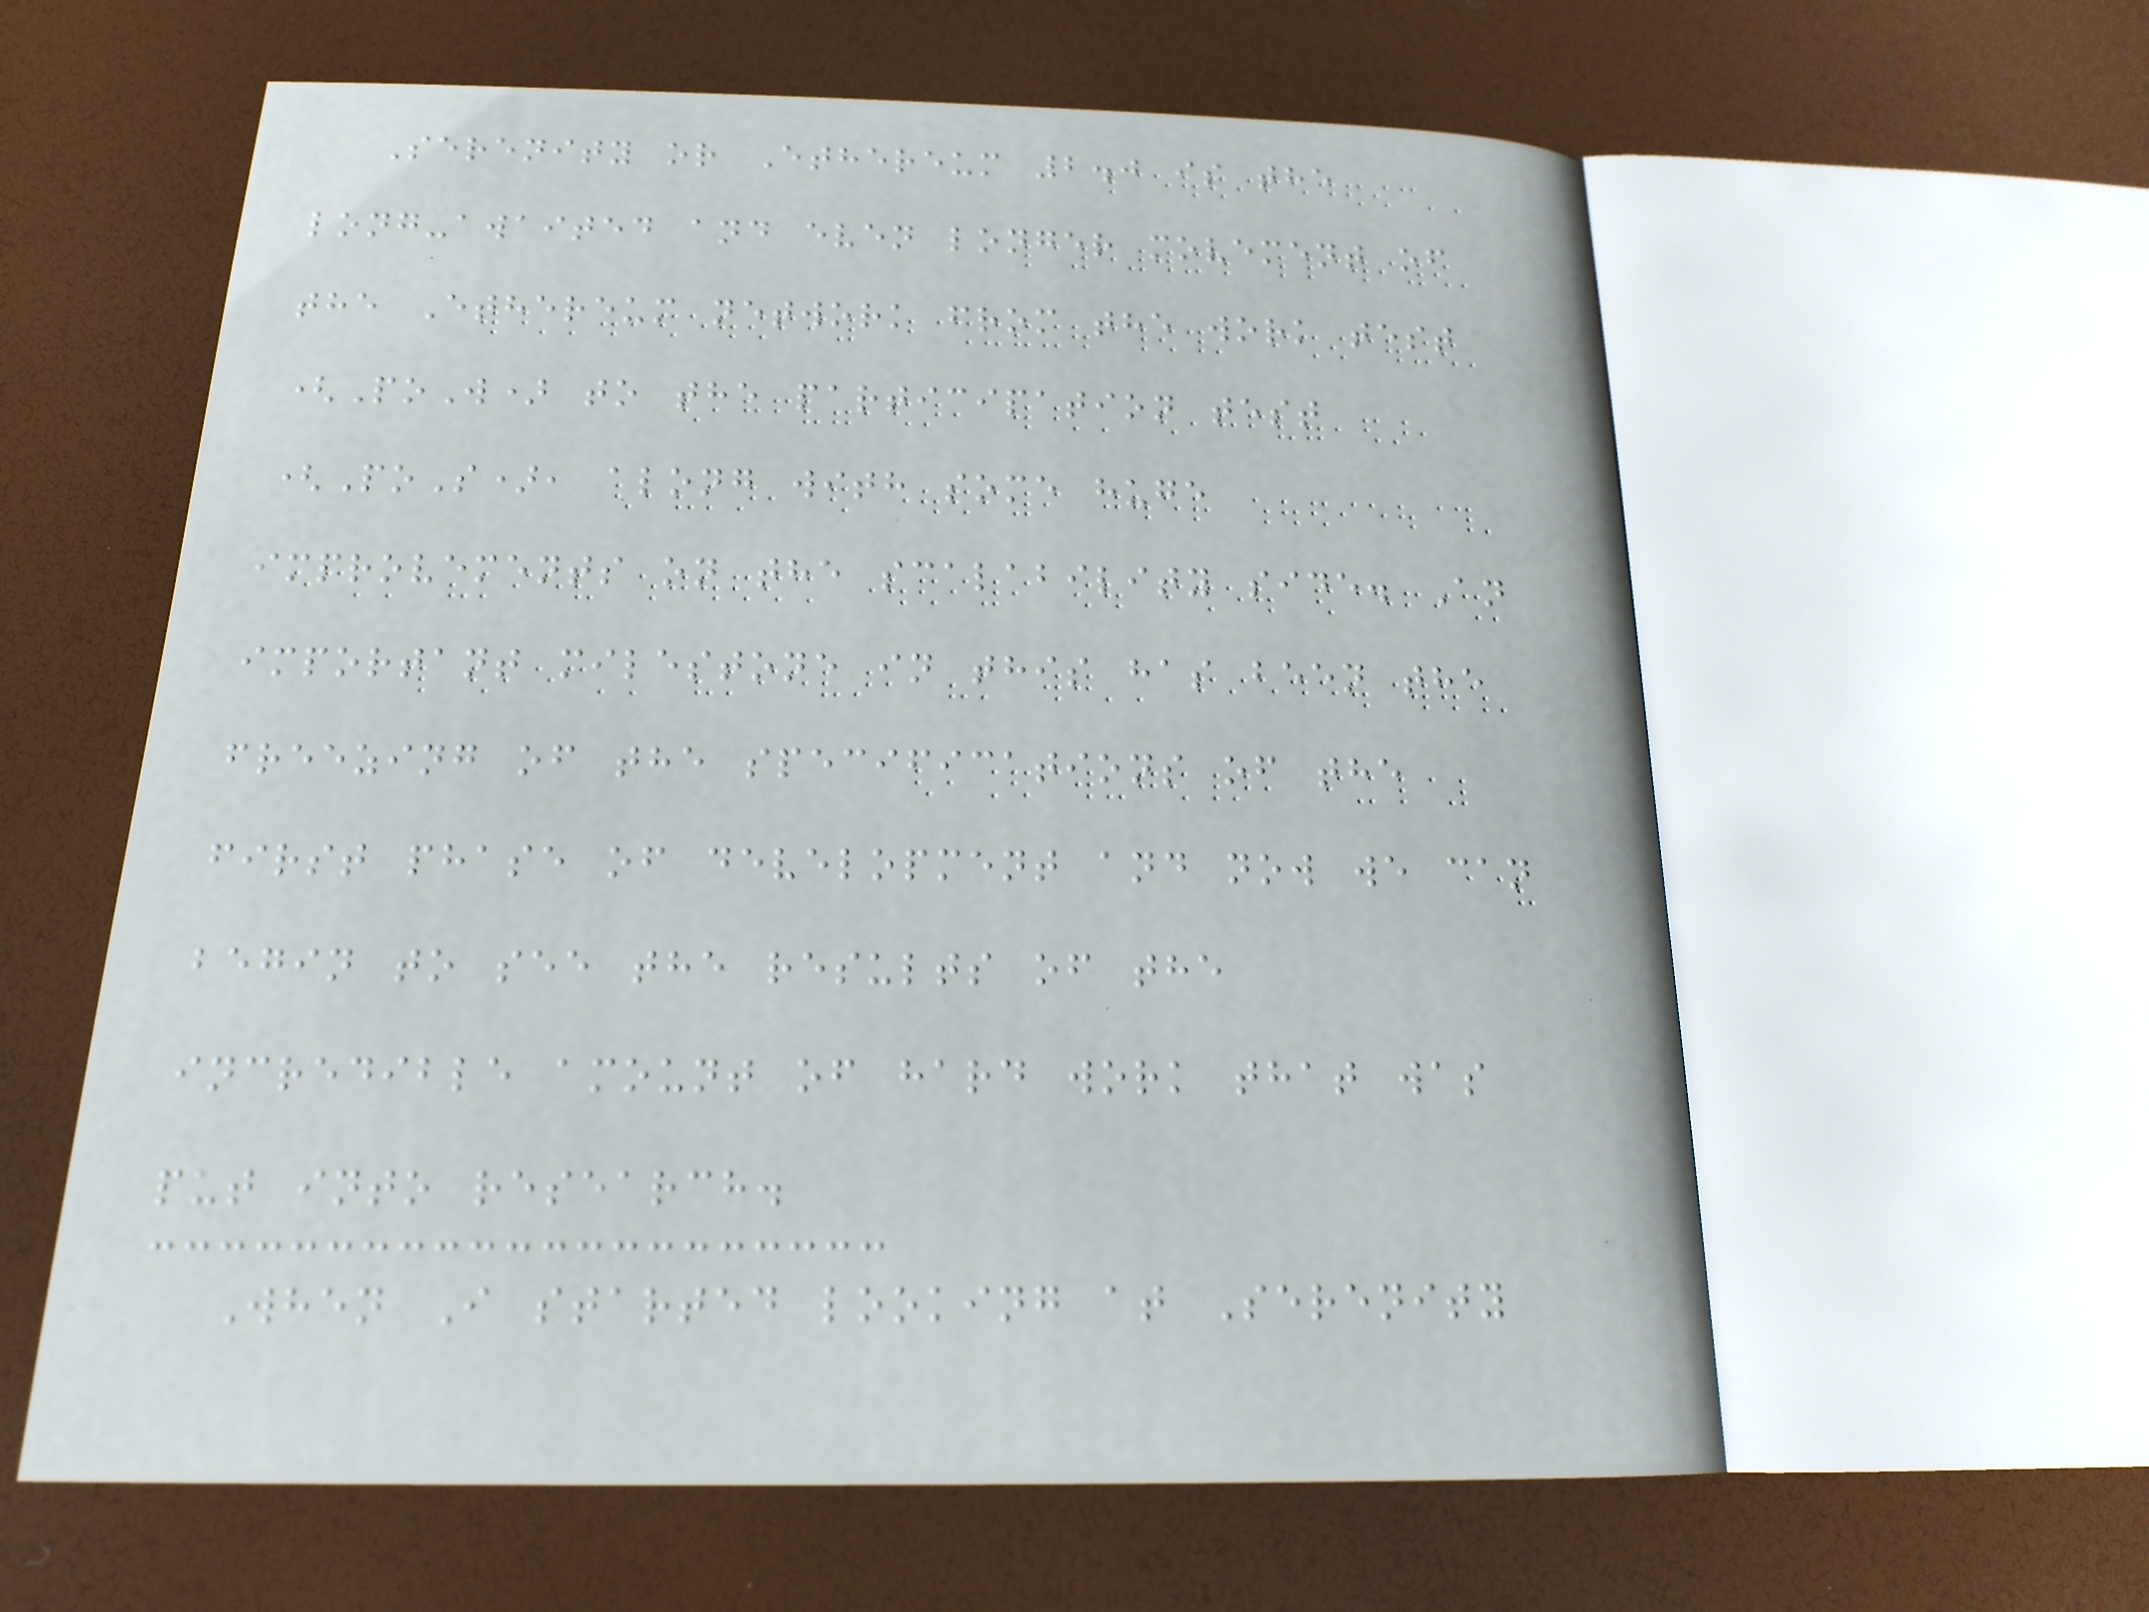Serenity or Ethereum 2.0 is the
long-awaited and even longer movement of
the Ethereum network from the work test
(PoW) to the participation test
(PoS), along with some huge
improvements on the scalability side. An
important milestone in this has been the
freezing of the specifications of the
first phase of development and now we can
begin to see the results of the
incredible amount of hard work that was
put into research.
When I started looking at Serenity
